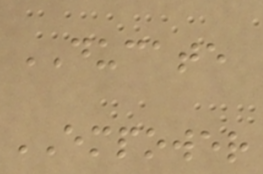DUCATE
EMPOWER
